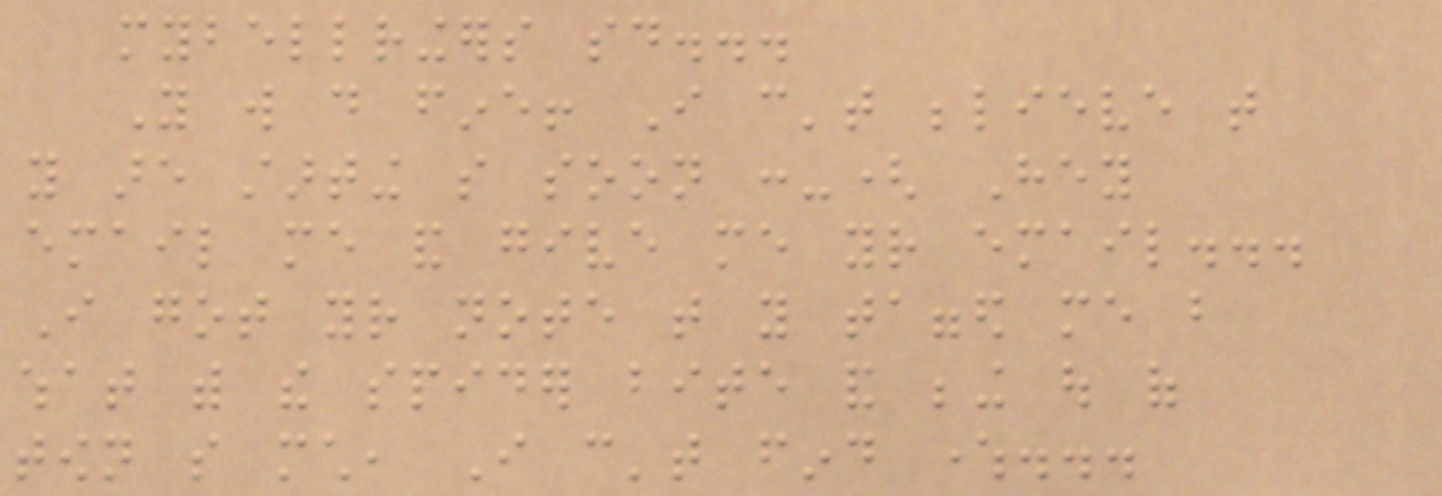mybellringers said...
You will do fine! I can't believe that
you are starting so soon :-( Hey
email me and give me your email...
I got your note that you tagged me but
what with the spider bite and being out of
town so much, I can't find where...
